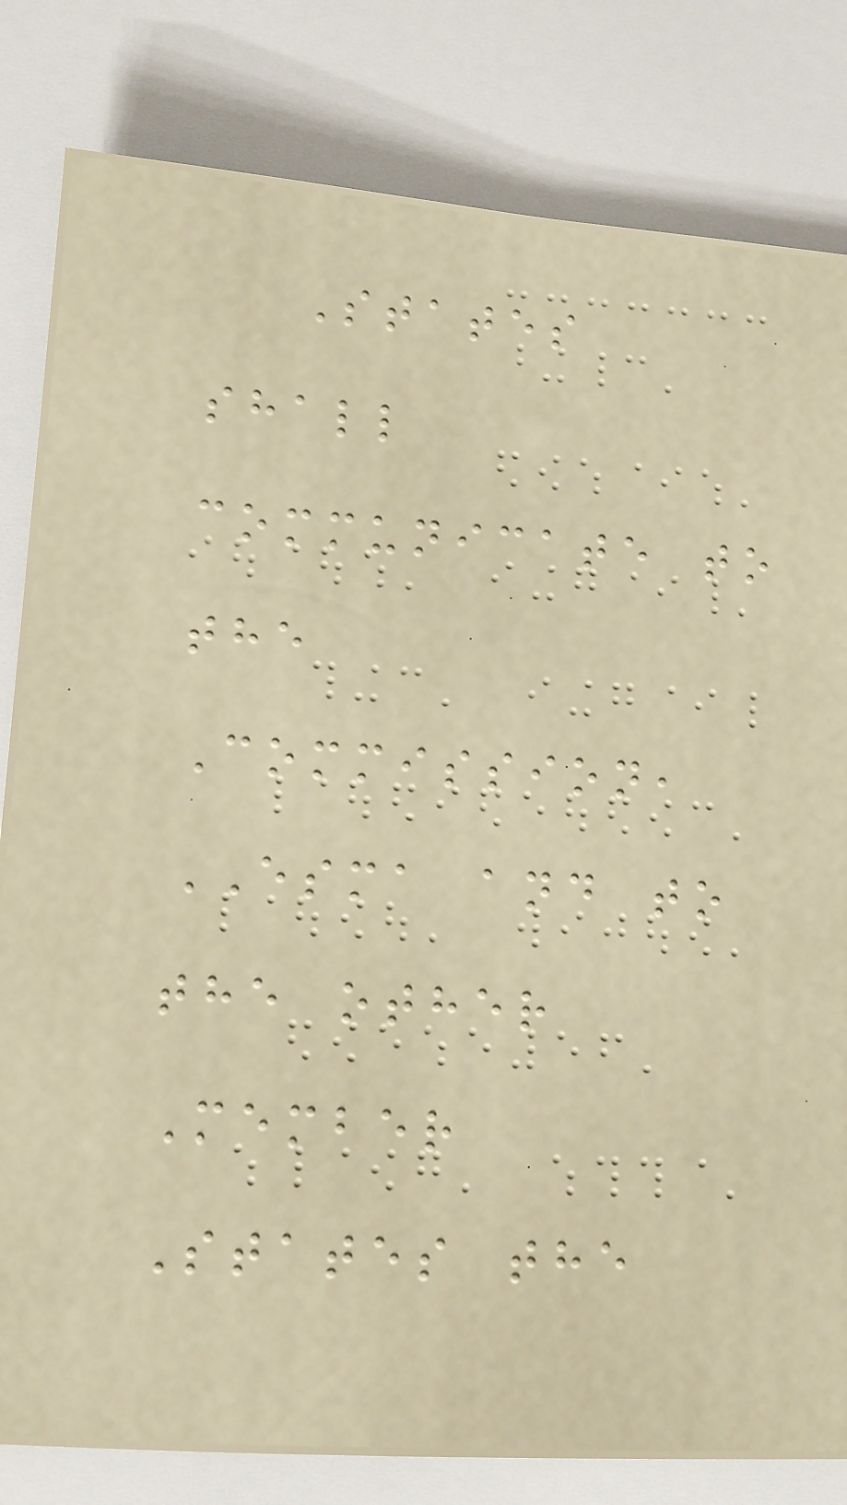States
shall
communicate to
the
Commission,
ESMA and to
the other
Member
States the
